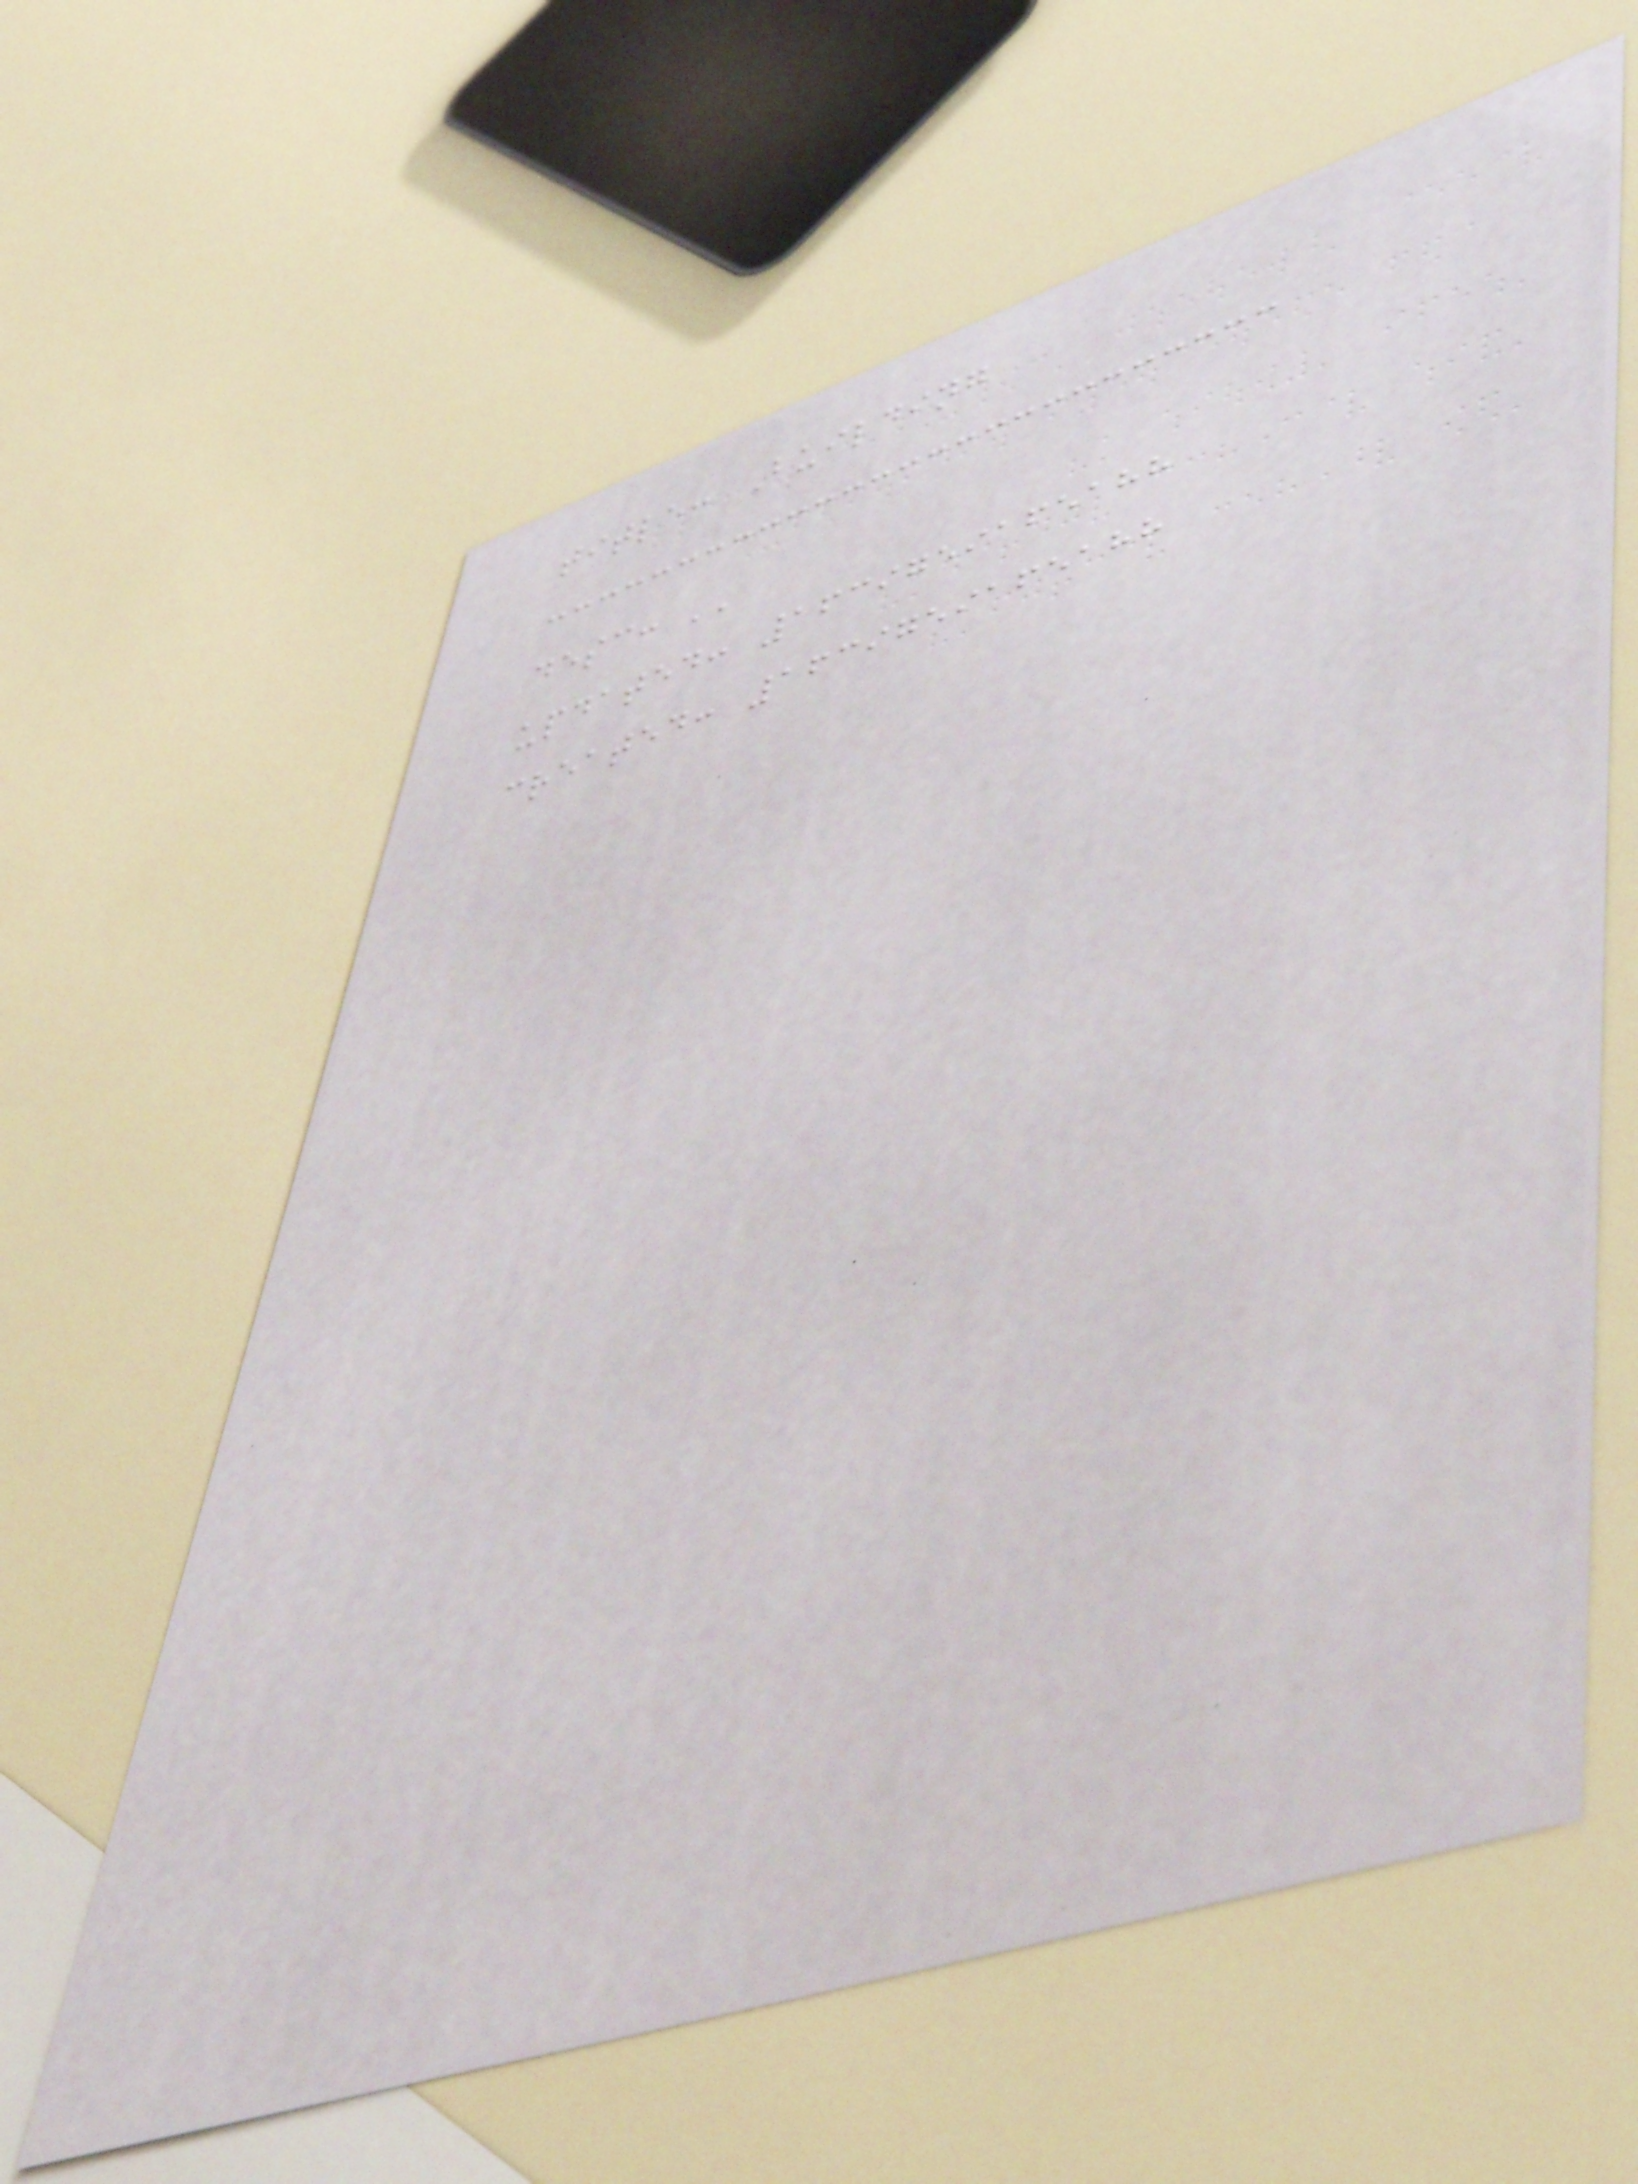title: Building
desc: ''
updated: 1639759165188
created: 1639759165188
